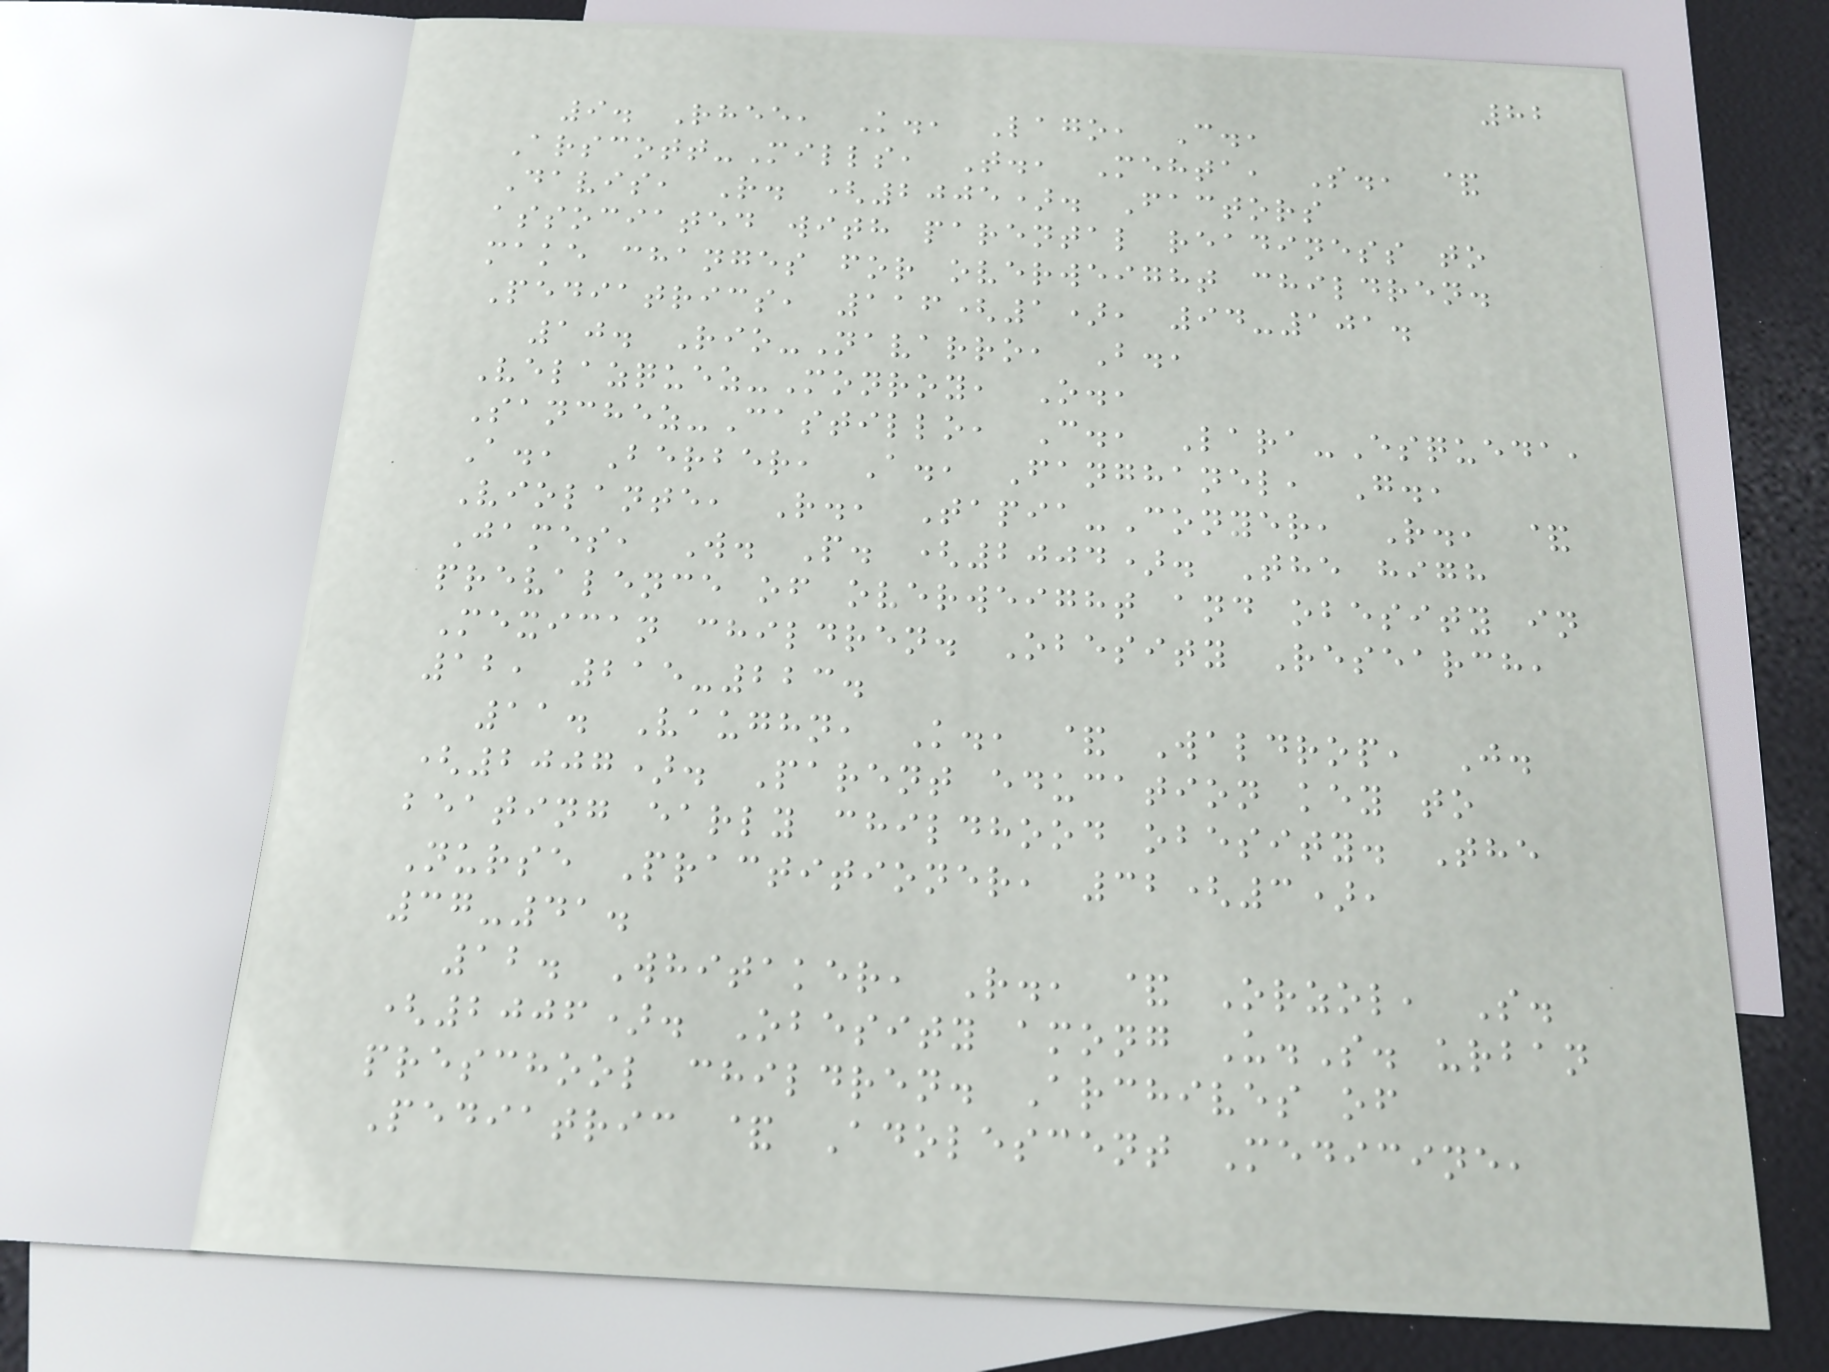82
9. Rhee, K., Lago, C.,
Arscott-Mills, T., Mehta, S., &
Davis, R. (2005). Factors
associated with parental readiness to
make changes for overweight children.
Pediatrics, 116(1), 94-101.
10. Rio-Navarro, B.,
Velazquez-Monroy, O.,
Sanchez-Castillo, C., Lara-Esqueda,
A., Berber, A., Fanghanel, G.,
Violante, R., Tapia-Conyer, R., &
James, W. P. (2004). The high
prevalence of overweight and obesity in
Mexican children. Obesity Research,
12, 215-223.
11. Vaughn, K., & Waldrop, J.
(2007). Parent education key to
beating early childhood obesity. The
Nurse Practitioner, 32(3),
37-41.
12. Whitaker, R., & Orzol, S.
(2006). Obesity among U.S. urban
preschool children. Archives of
Pediatric & Adolescent Medicine,
